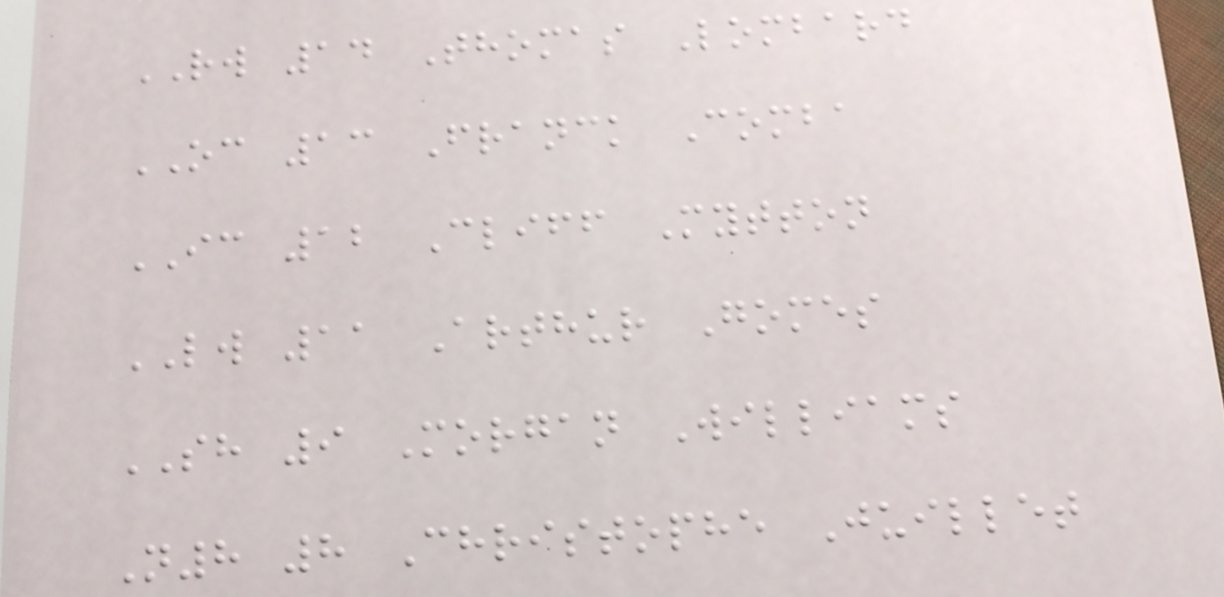RW 14 Thomas Lombard
OC 13 Franck Comba
IC 12 Cliff Mytton
LW 11 Arthur Gomes
SH 9 Morgan Williams
N8 8 Christophe Juillet
